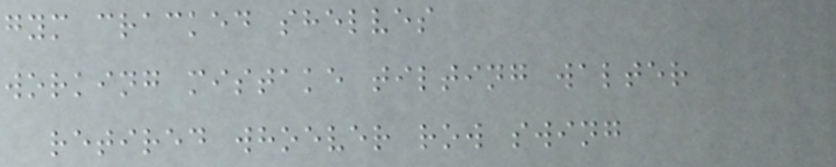gym cracked shelves
working mistake tilting walter
retired whoever row swing
